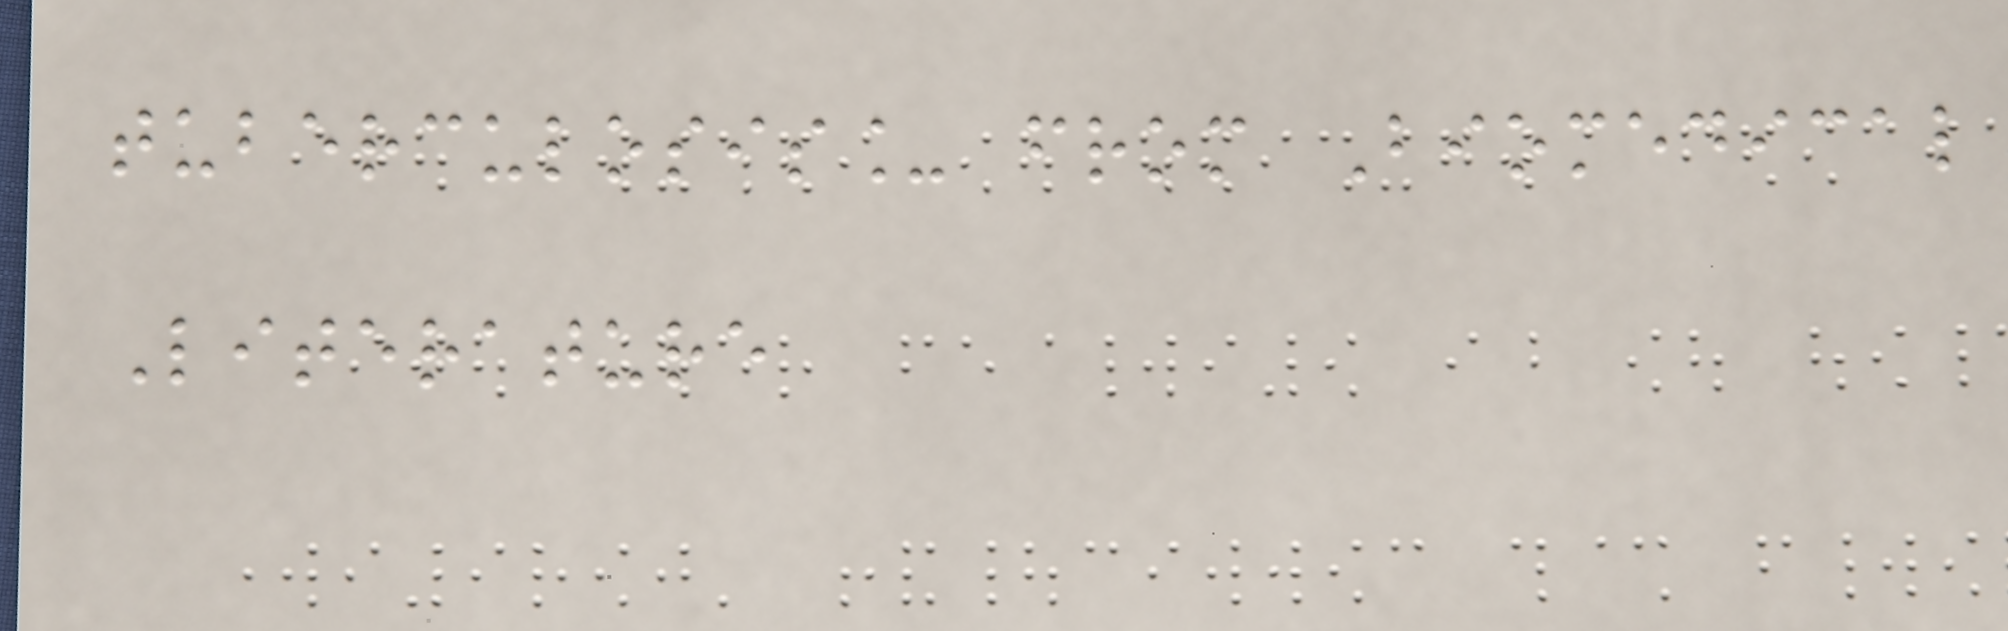tuberculosis_ from Biomedical
Literature
